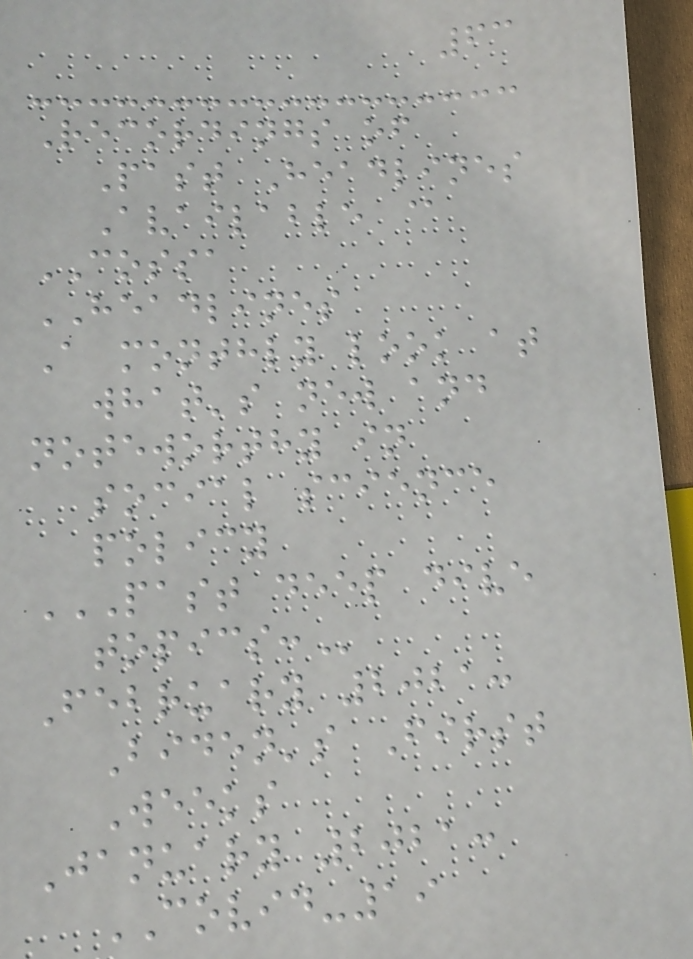63
Recordings of
Past Headlines
Available @
COSSA
HEADLINES
A monthly look at
what's new and
noteworthy in
social science
policy
PAST DEEP DIVE
TOPICS:
February 2021:
Biden's First
Weeks
January 2021:
COVID-19
